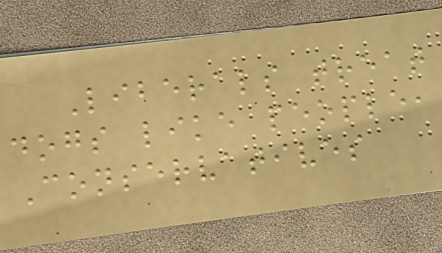Liberals treat
dogs like people,
Conservatives
